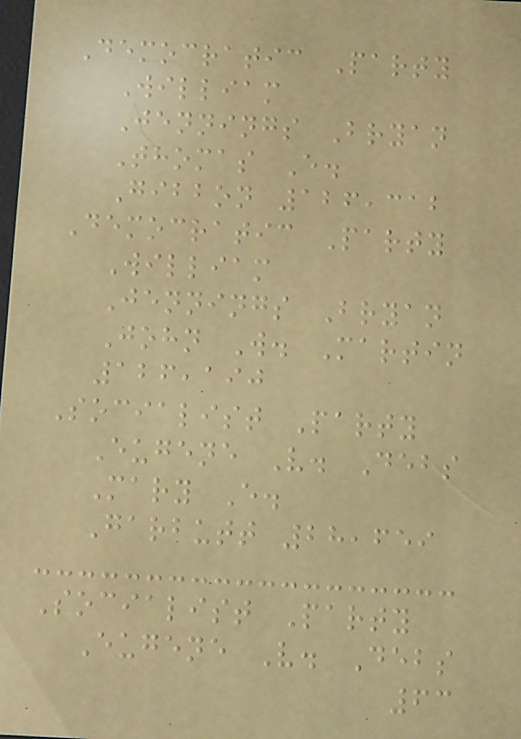Democratic Party
William
Jennings Bryan
Thomas E.
Gibbon 126,312
Democratic Party
William
Jennings Bryan
John W. Martin
126,190
Socialist Party
Eugene V. Debs
Mary E.
Garbutt 28,659
Socialist Party
Eugene V. Debs
63
